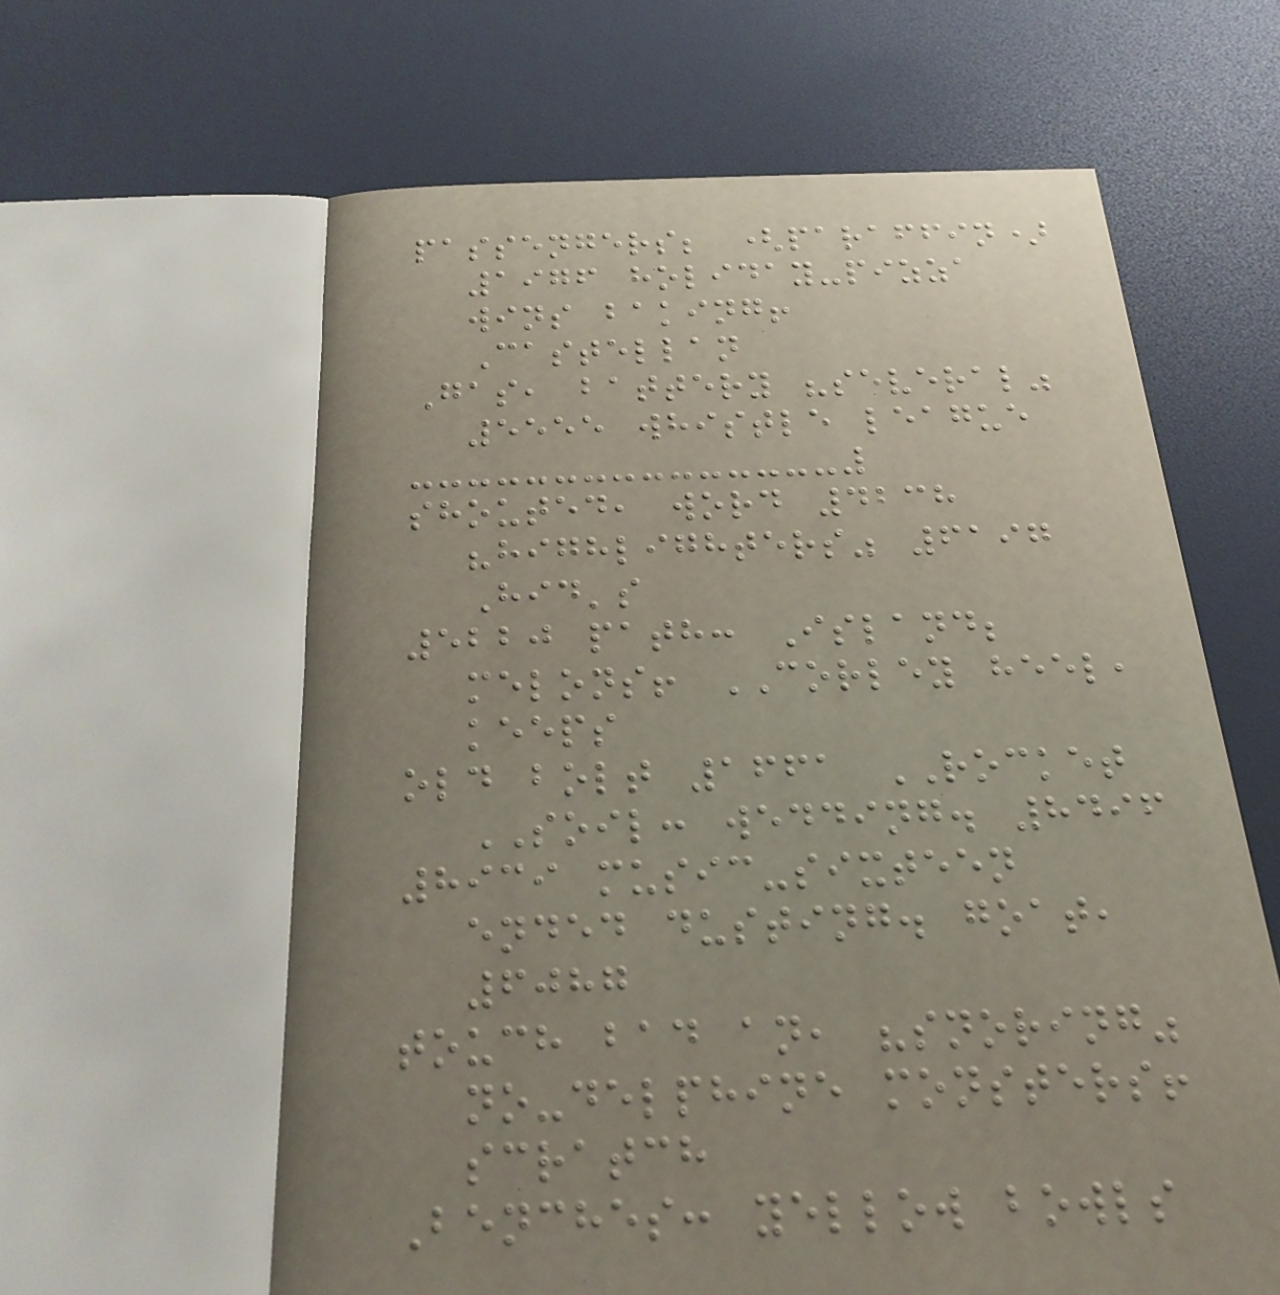passengers; (paraffin)
1976 holiday-pizza
wins baking!
Castellan
Gas, battery "several"
5555 whistle league
shouted, word 4238
"highlighters" 6197
Hid's
5220 path: Island;
melons! CORLEY heel,
keeps
old bolt 1661 ROCKET
SOIL: wedding. 8496
8939 music-sixteen
ended dusting. goat,
6087
touch bad an, "snoring"
no-delphine monsters!
scratch
Benches: yellow bowls
